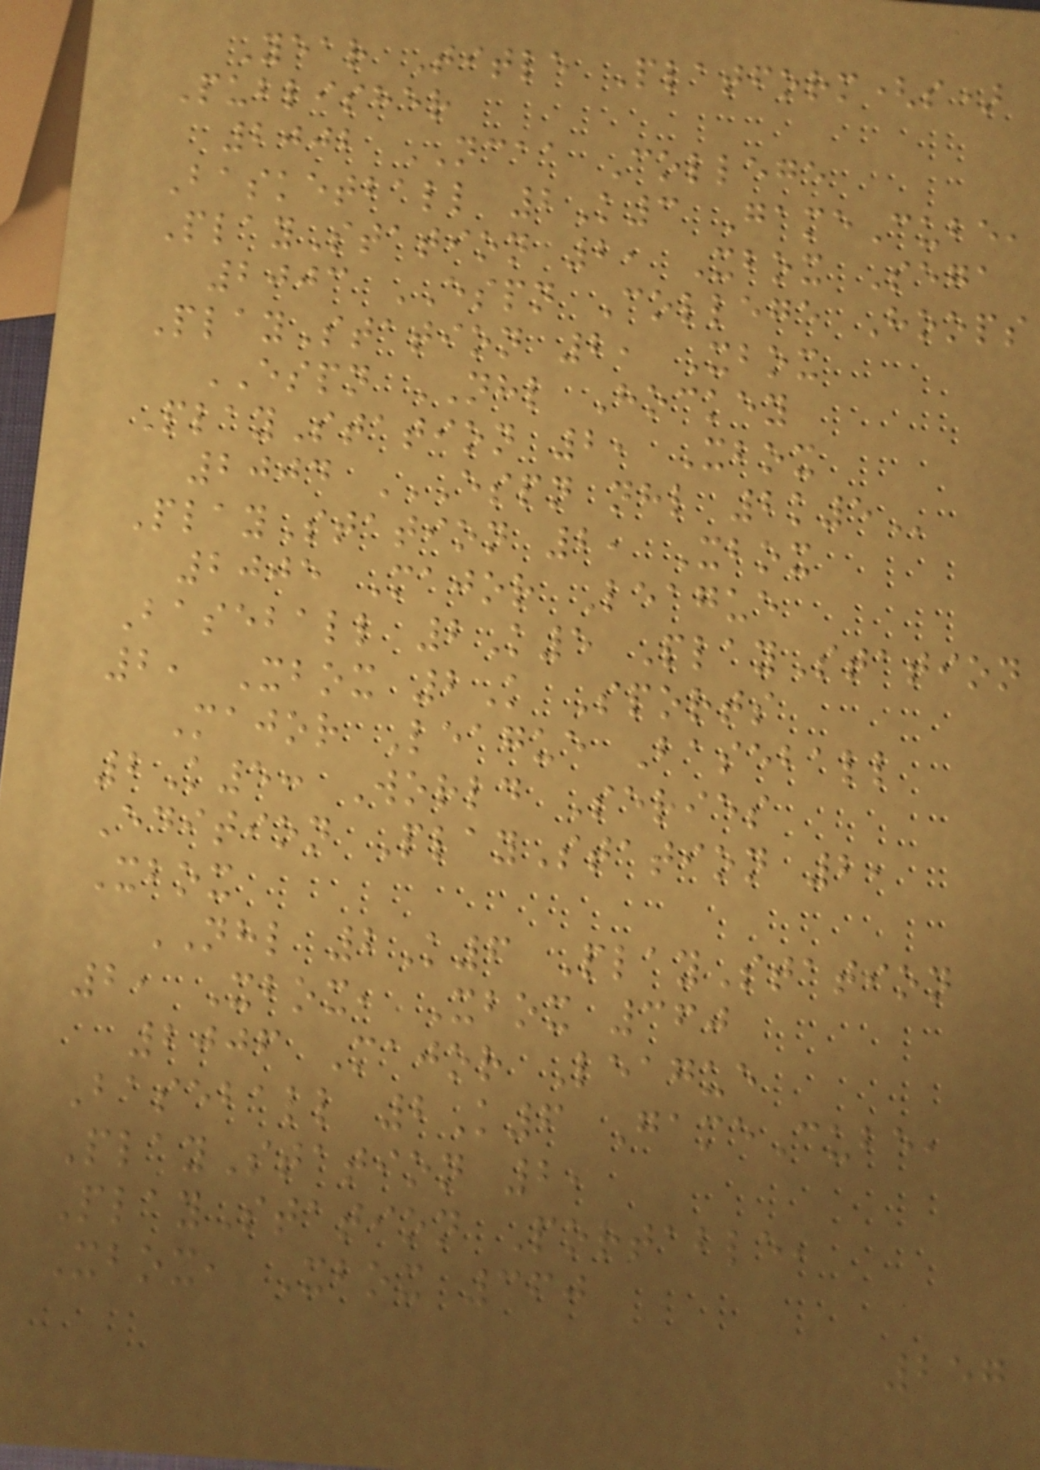Year Title Platform(s)
Publisher
2002 NCAA College
Basketball 2K3 GameCube,
PlayStation 2, Xbox Sega
2003 ESPN College Hoops
PlayStation 2, Xbox
ESPN NHL Hockey
PlayStation 2, Xbox
2004 ESPN NHL 2K5
PlayStation 2, Xbox
2005 Major League
Baseball 2K5 PlayStation
2, Xbox 2K Sports
Major League Baseball
2K5: World Series
Edition PlayStation 2,
Xbox
NHL 2K6 PlayStation
2, Xbox, Xbox 360
2006 Major League
Baseball 2K6 GameCube,
PlayStation 2,
PlayStation Portable,
Xbox, Xbox 360
257
